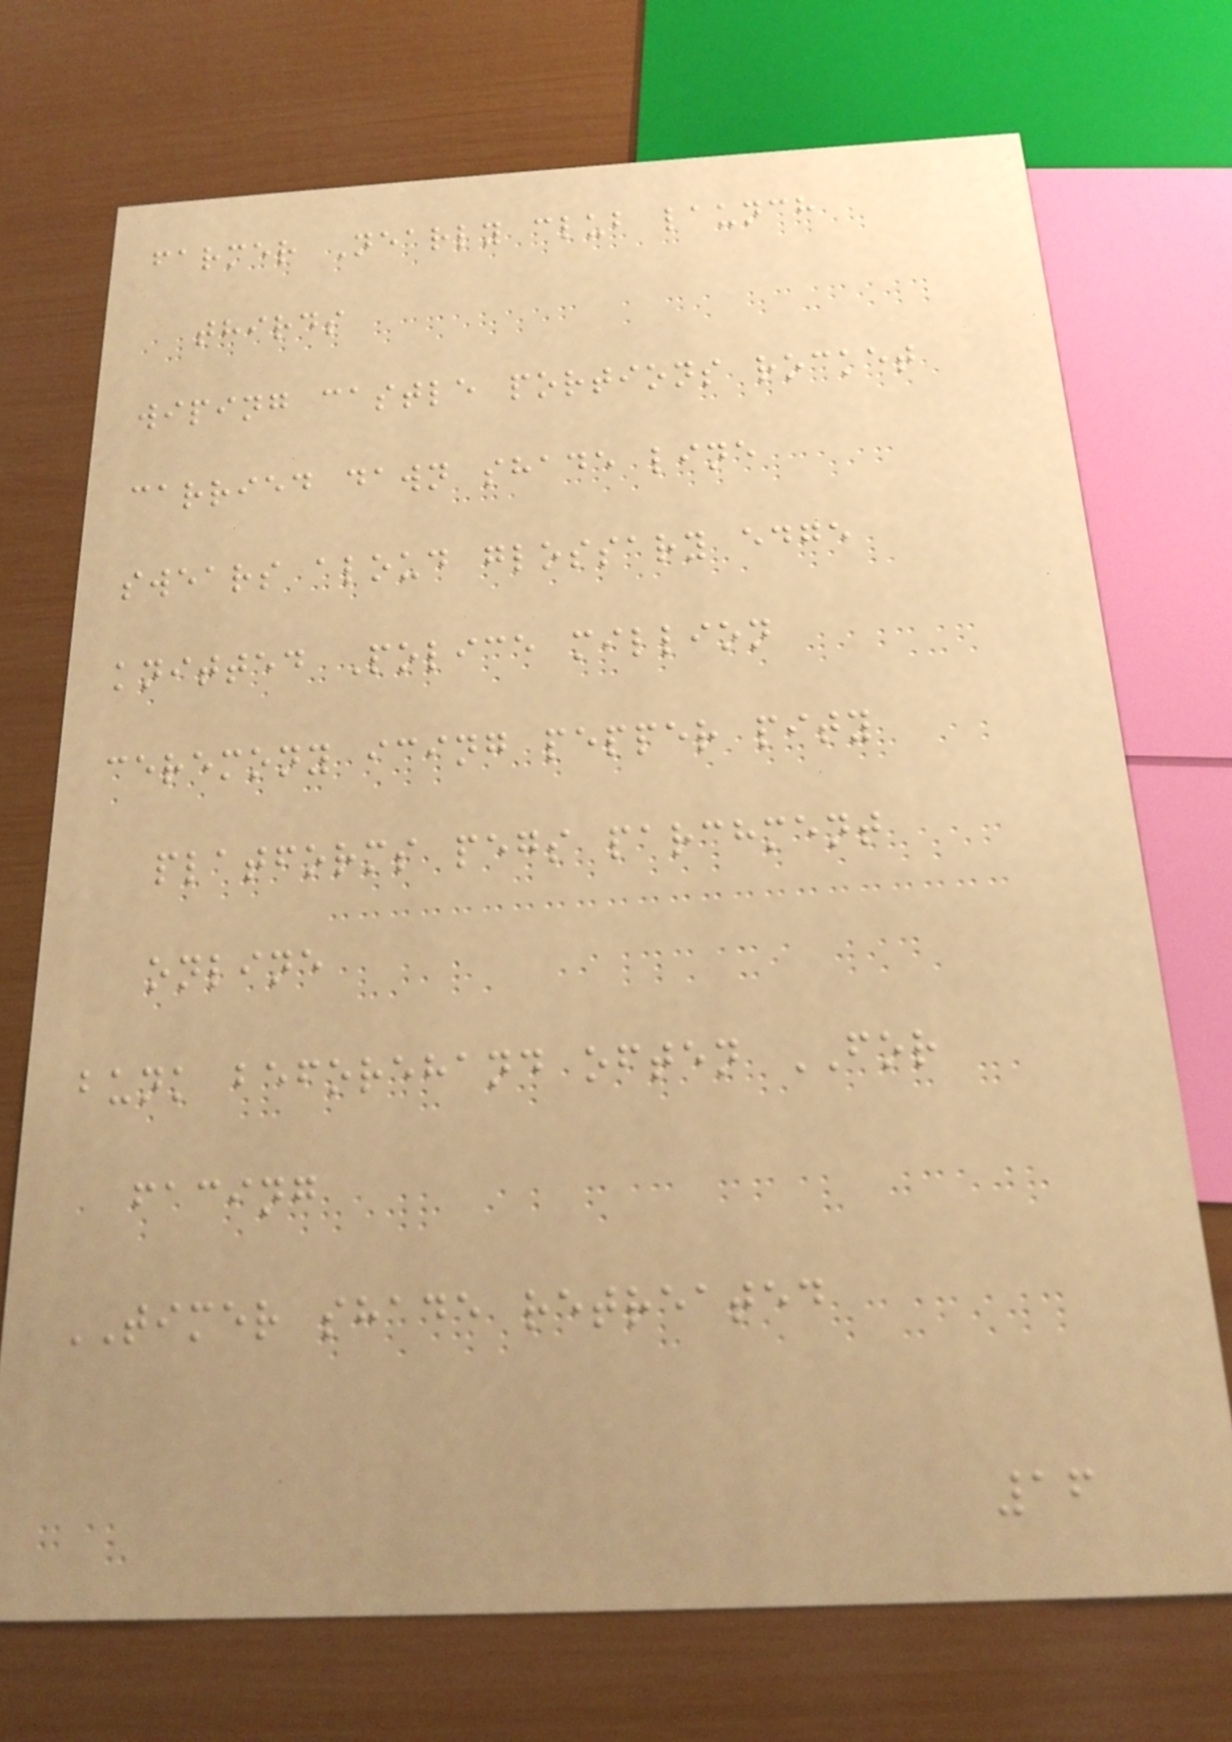farmer Nearly club launch
thirds
wiping castle portions rocket
carried dawn shade line
swears aloud glossary edge
knitted Police million
ceremony icing pepper pity
platforms pegs parchment
online
bunk beforehand often FOR
facing
TIMER shade retreated
16
